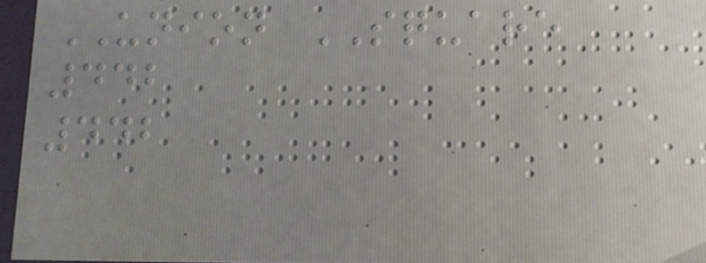UNION SQUARE
442
442
